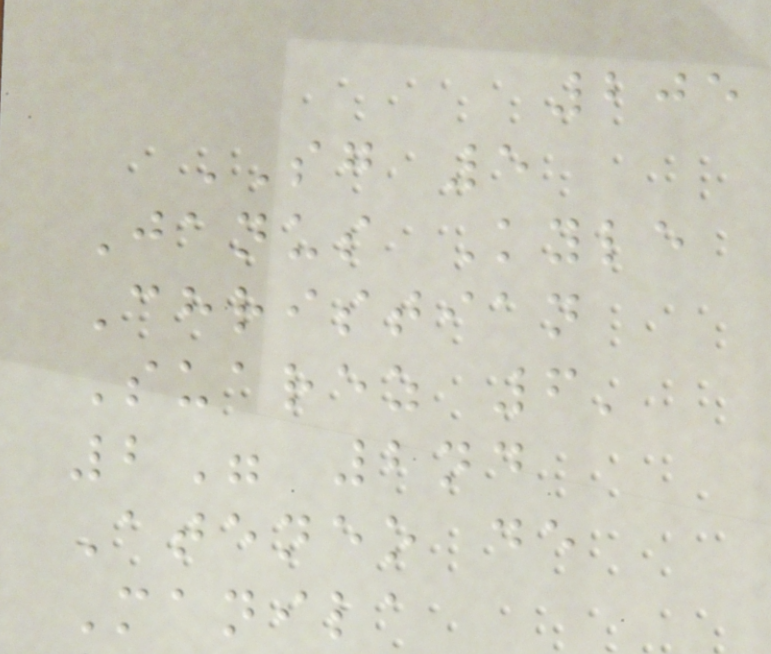205
SG 5
Janus Kyle
Christian
Suarez 6'
2" 2nd
Ateneo de
Manila
